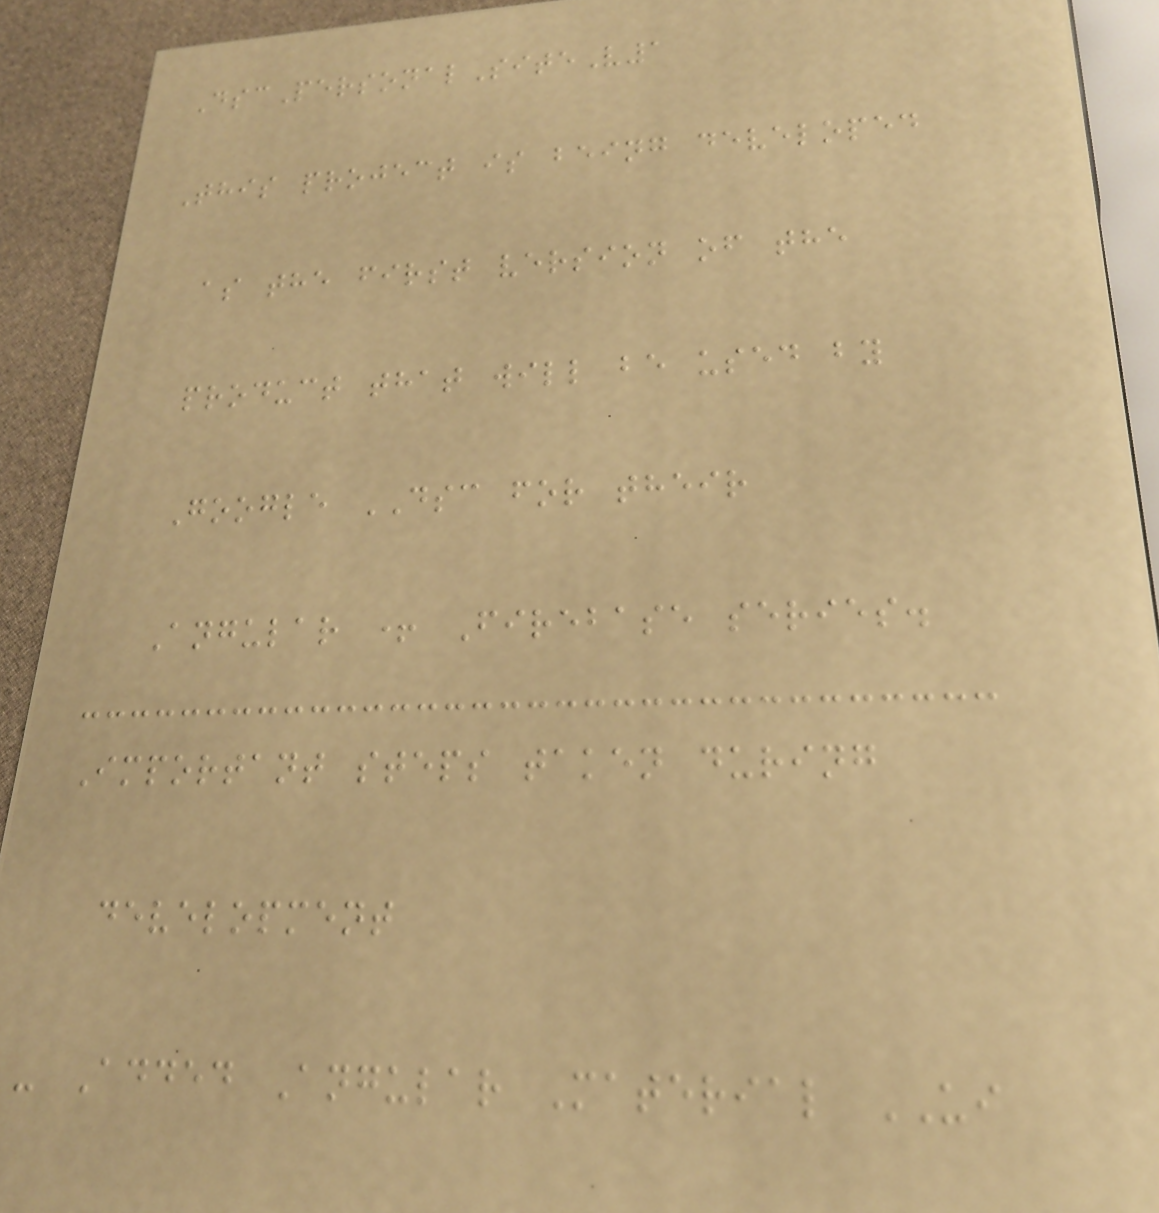DscPersonalSiteV1
This project is being developed
as the first version of the
product that will be used by
Google DSC for their
Angular + Firebase series.
Important steps taken during
development
- Added Angular Material UI
